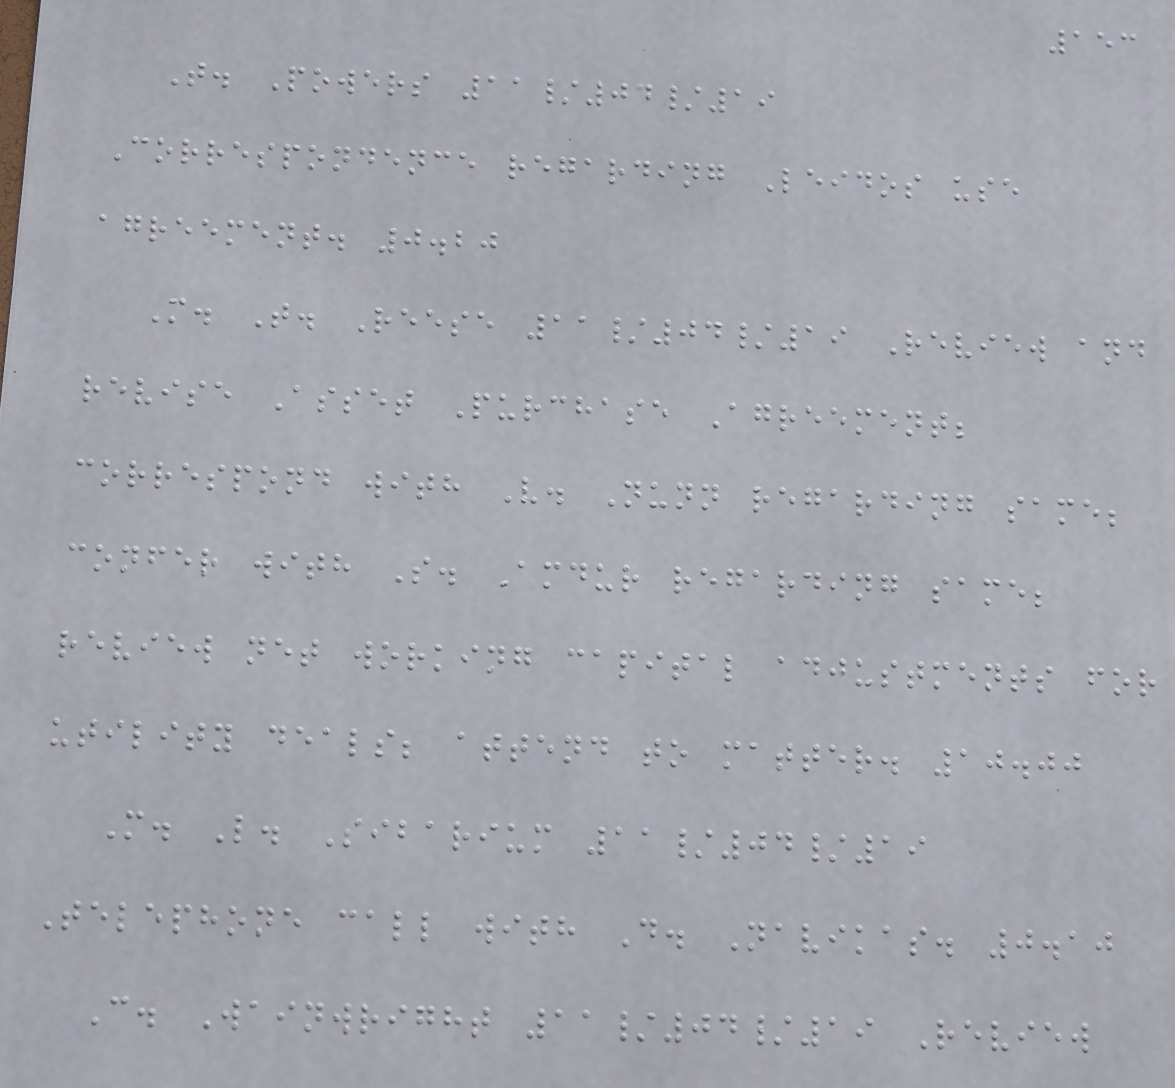153
T. Powers 11/04/19
Correspondence regarding Leidos use
agreement. 0.20
M. T. Reese 11/04/19 Review and
revise Asset Purchase Agreement;
correspond with V. Nunn regarding same;
confer with S. Amdur regarding same;
review net working capital adjustments for
utility deals; attend to matter. 10.00
M. L. Sibarium 11/04/19
Telephone call with D. Navikas. 0.10
C. Wainwright 11/04/19 Review
